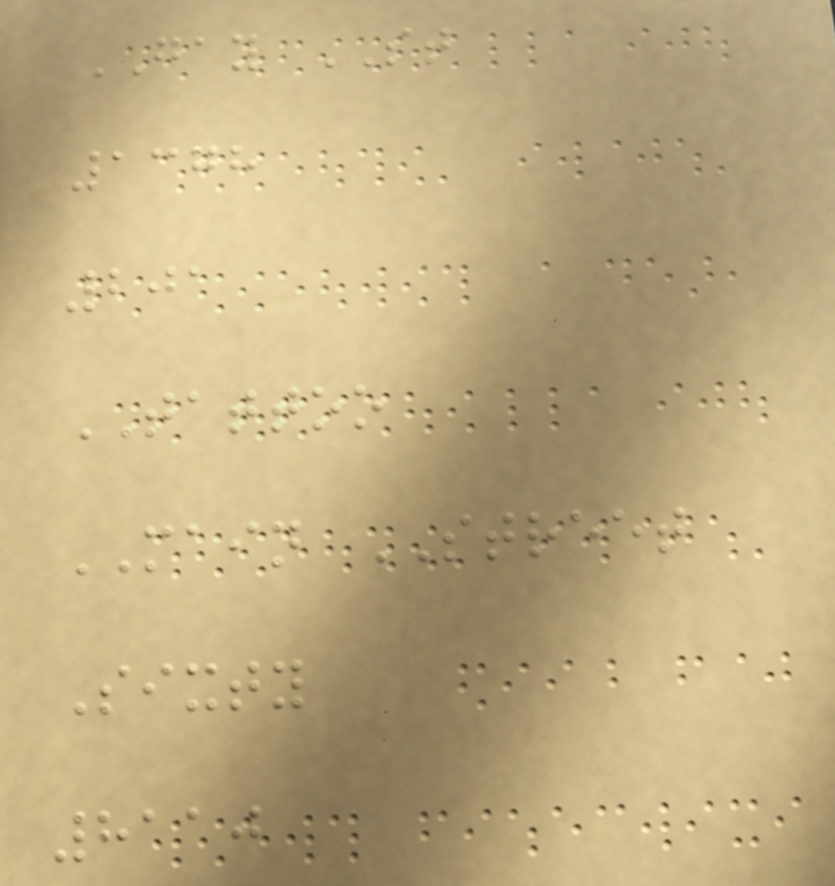GAY ST
1378
201
TATTOO
MAIN STREET
Sixty
8110
